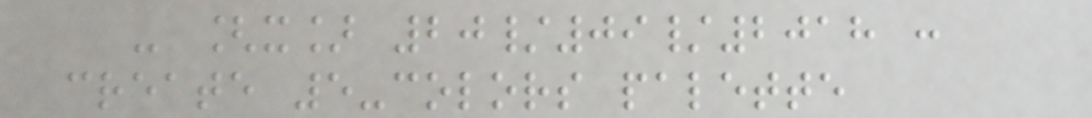- [x] 20/09/2018 :
create 5-colors palette
